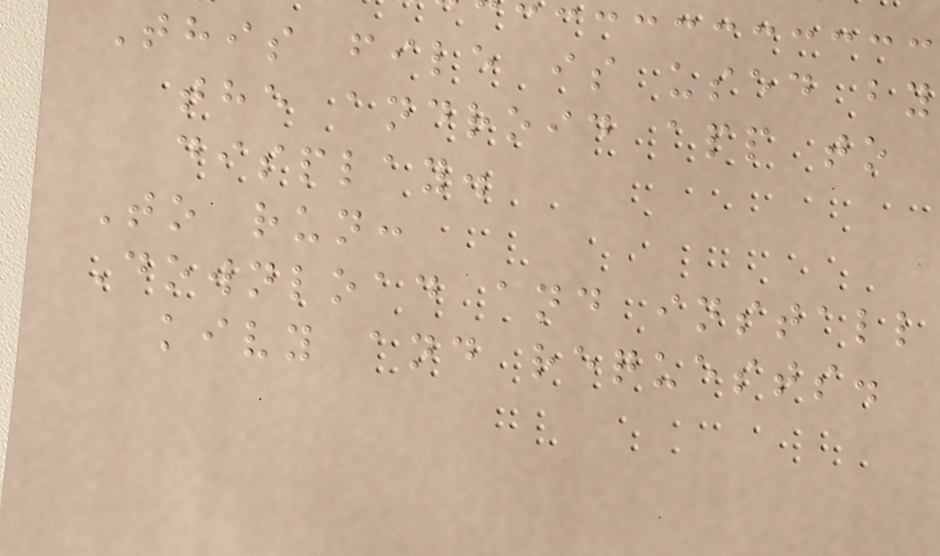This file is used by
the android app to
display.
To run:
Download and install
kivy and requests.
